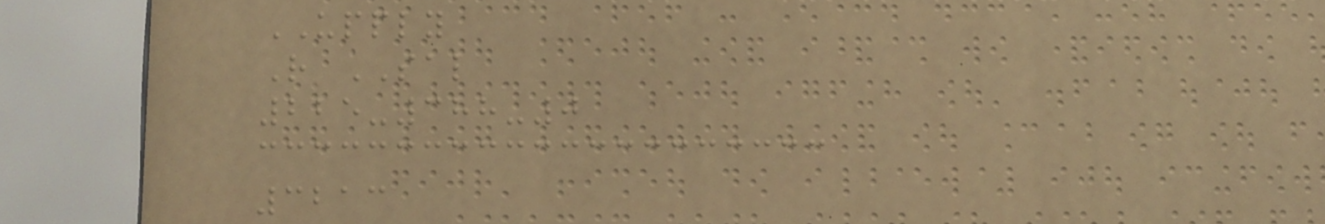UPPLY
R SAL
225-388-0
3213
